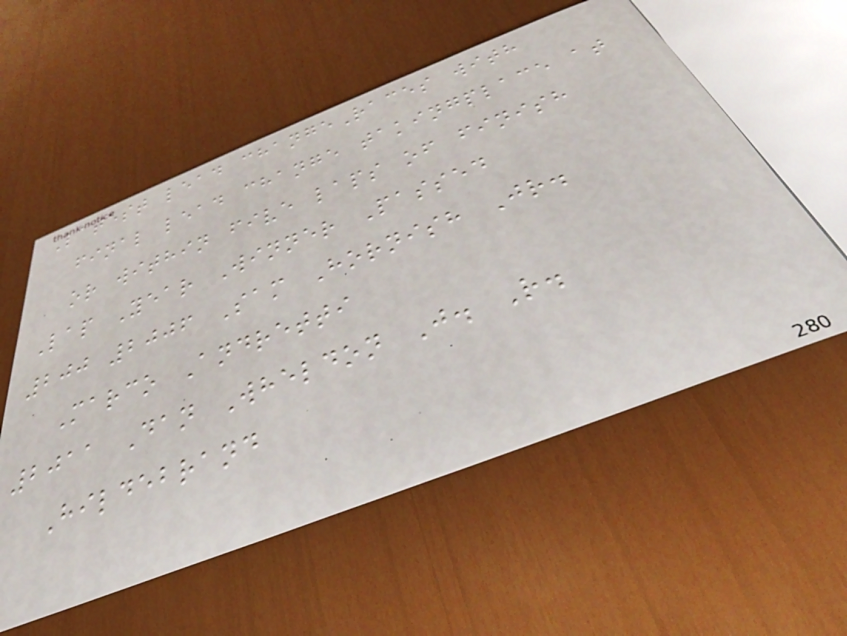Latest lead changeRaces with
final lead change takingplace at
or within five laps of finish
Lap Year Winner Passed
200 2006 Sam Hornish Jr.
Marco Andretti
2011 Dan Wheldon J. R.
Hildebrand
